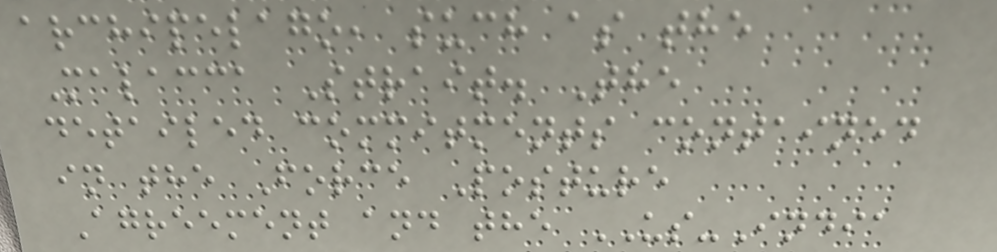archipelago, such as the
Malacca Strait. The
detailed commitments contained
in the Force Posture
Agreement and the US-India
